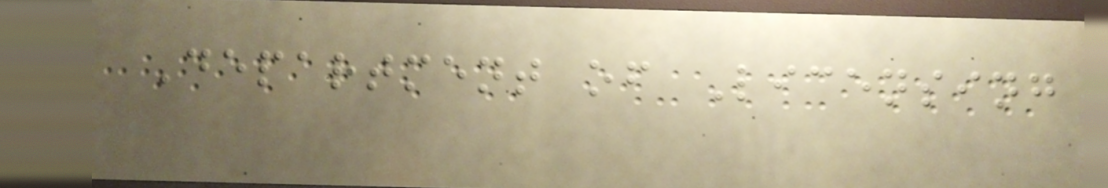Department of Licensing
